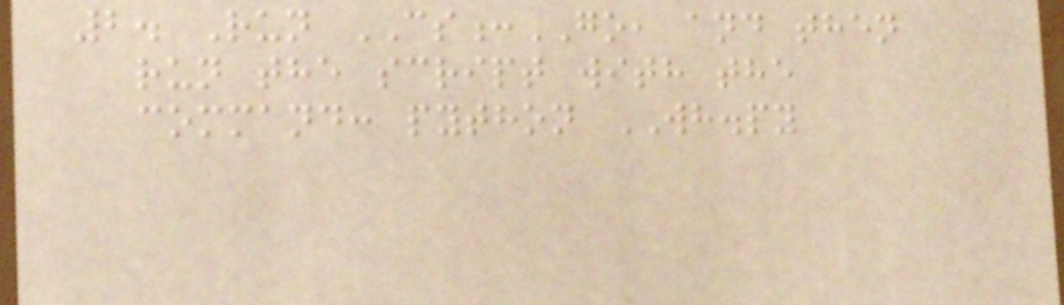2. Run CS:GO, and then
run the script with the
command: python WH.py
